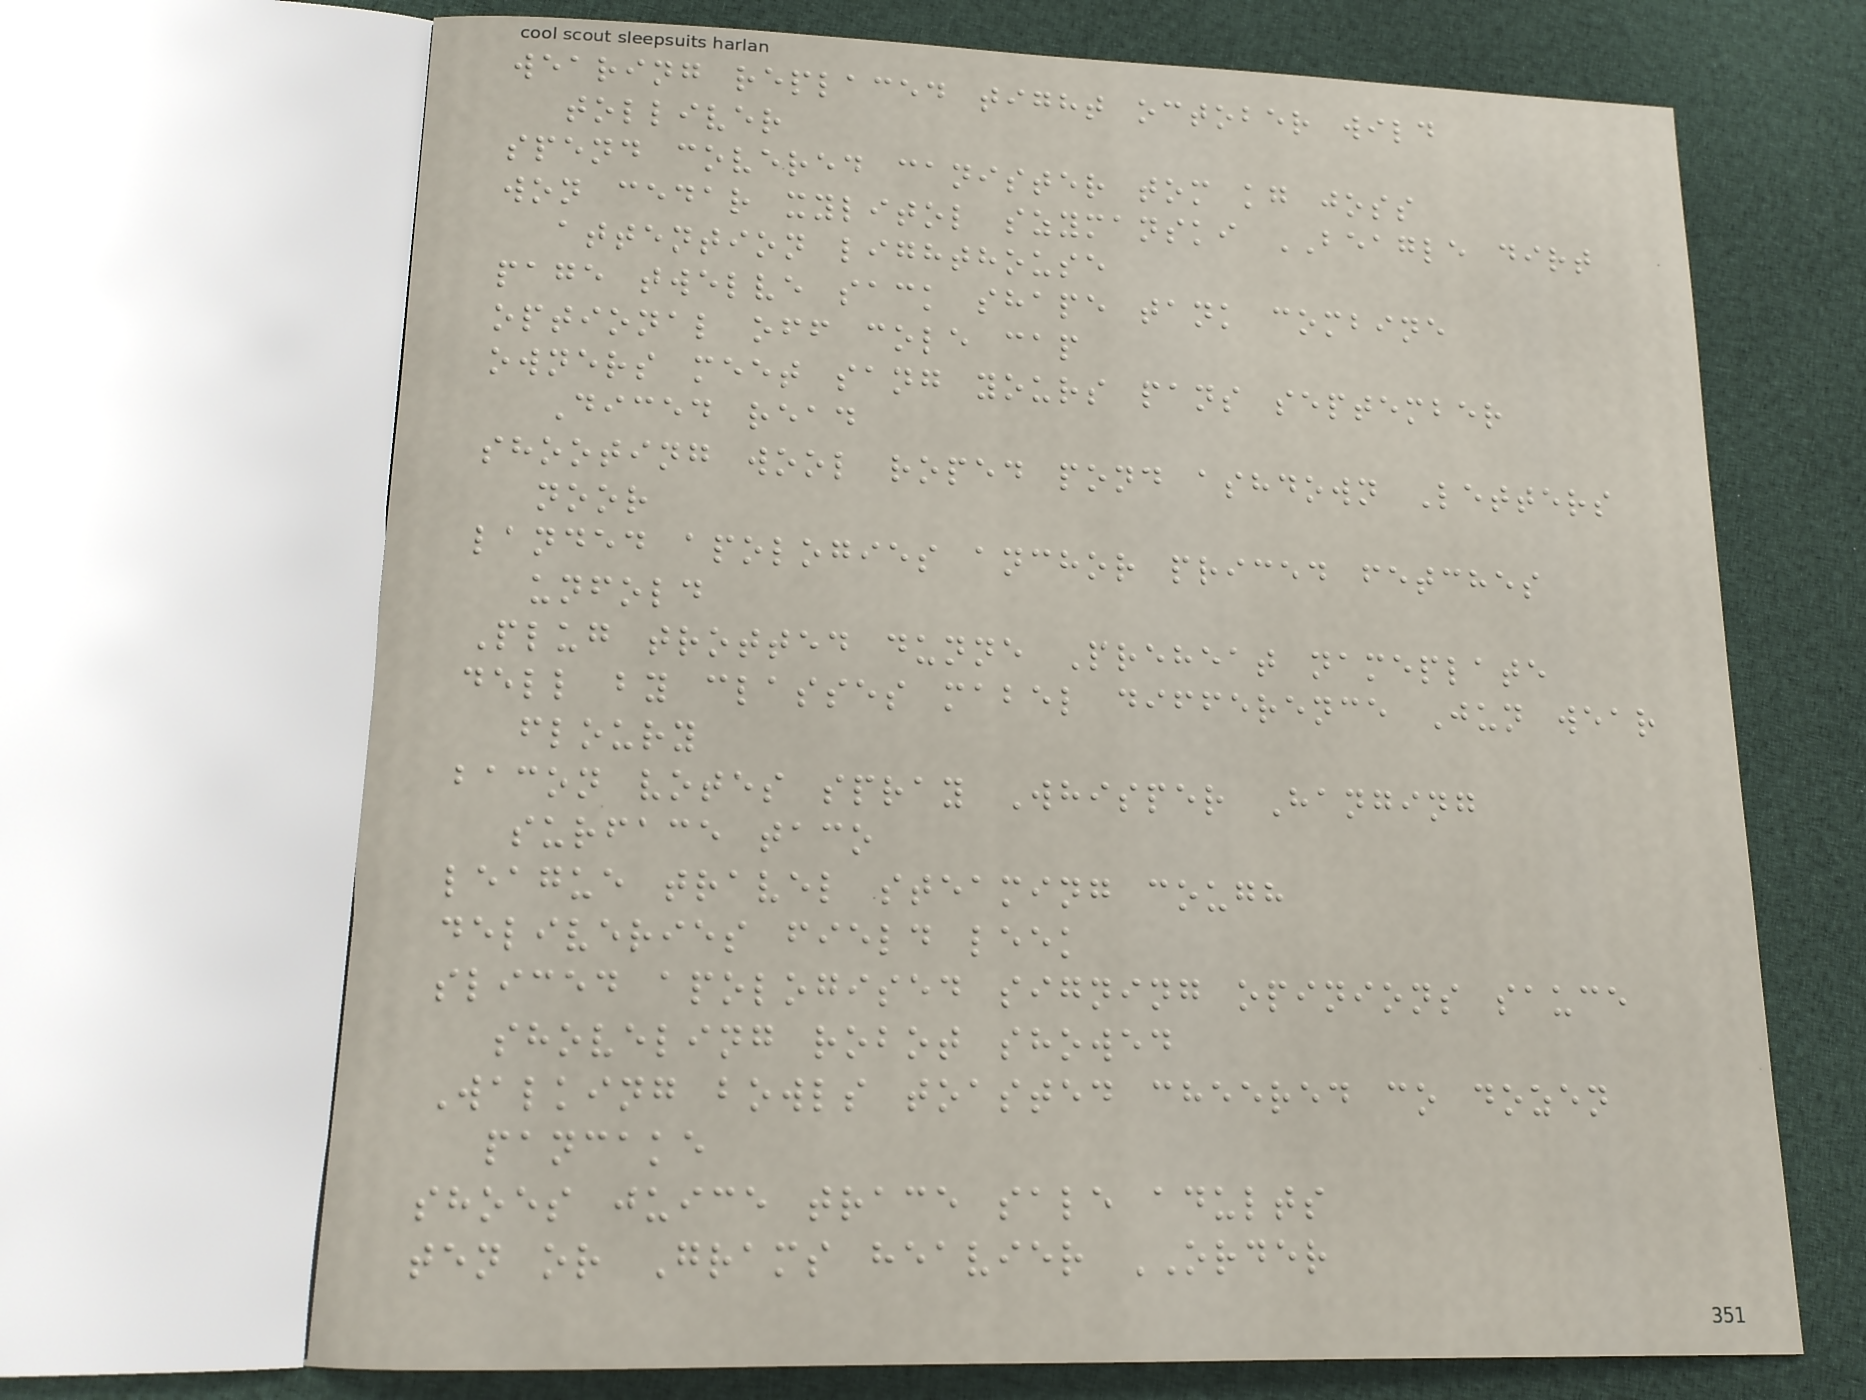wearing replaced tight october wild
tolliver
spend covered canister tom kg joss
won cedar xylitol szymanski BEAGLE dirt
attention lighthouse
page twelve sack shape tank combine
optional off cole cap
owners meet sang yours pans september
Diced read
shooting wool roped pond ashdown Letters
noor
landed apologies anchor priced fetches
unfold
Plug trotted dunne Preheat nameplate
dell by classes mabel difference Jun wear
floury
bacon votes spray Whisper Hanging
surface taco
league travel steaming cough
deliveries field leek
sliced apologised signing opinions sauce
shoveling robot showed
Walking bowls toasted cheered co dozen
pancake
shoes juice trace sale adults
ten or Grams heavier ORDER
